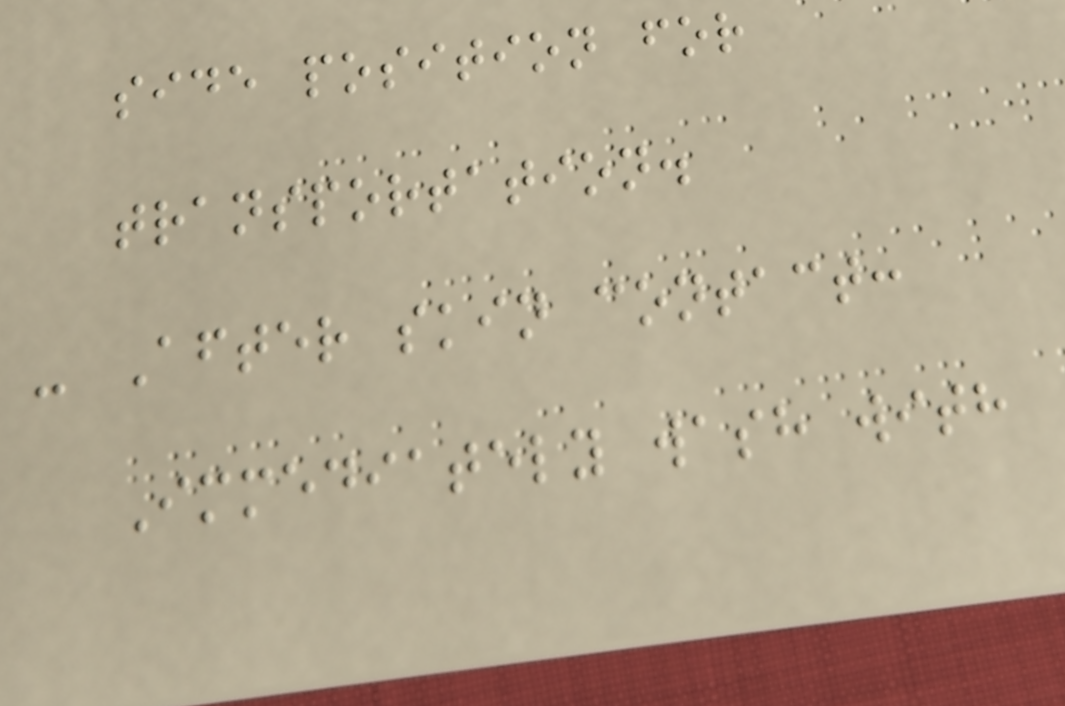side position for
transportation.
- After skin contact:
Immediately wash with
